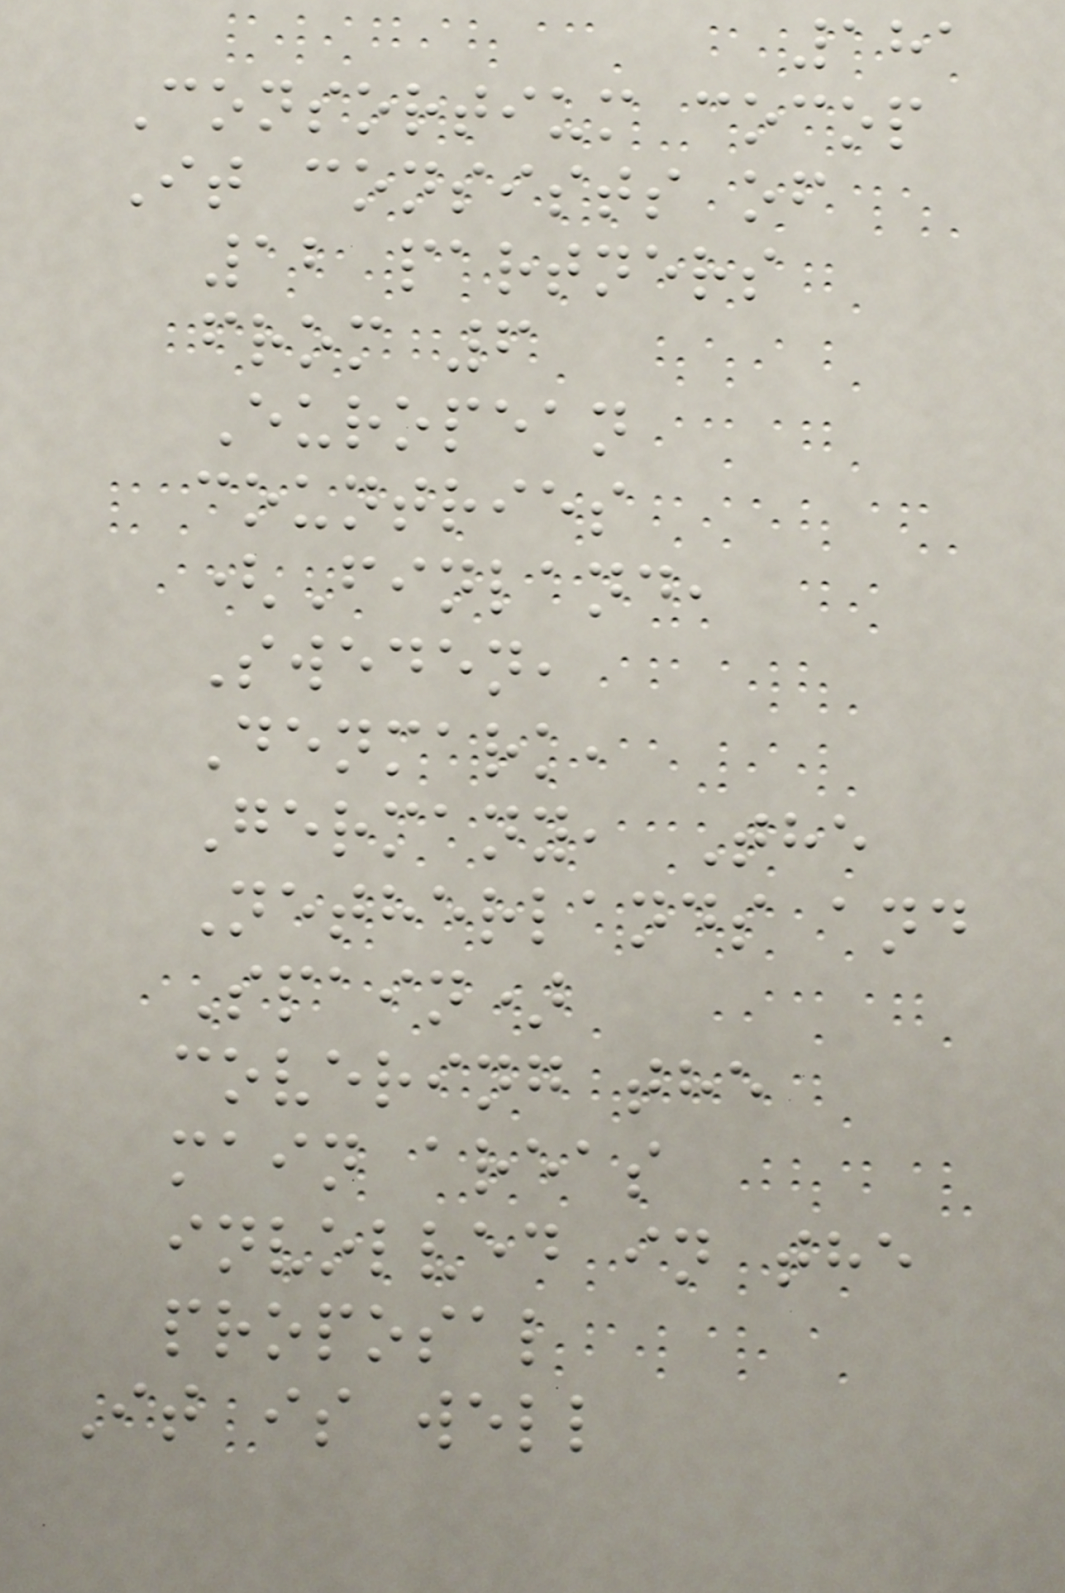181
Consortium cocop
It consists of
12 partners
from 6
European
countries
(Finland,
Sweden,
Denmark,
Germany, The
Netherlands and
Spain)
covering the
main areas
involved in the
proposal
It is well
